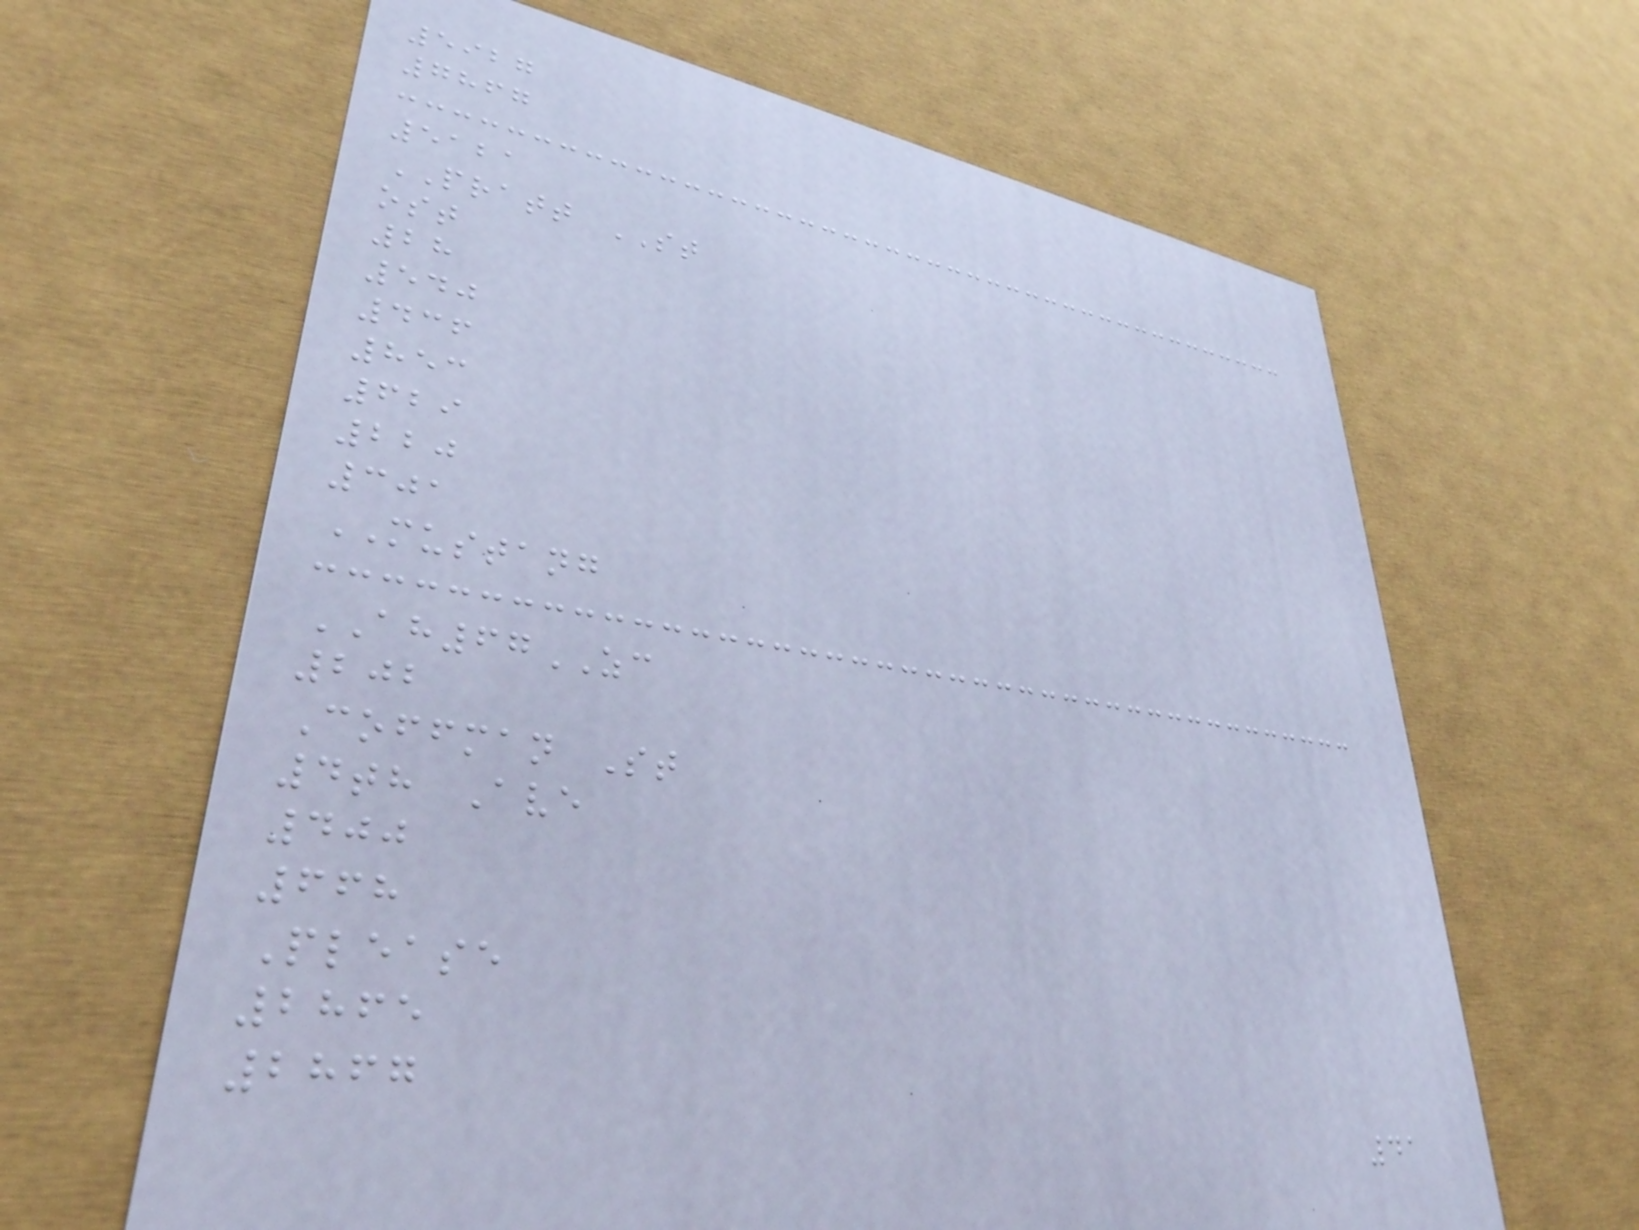5927
7867
5121
PRATT ST
ost
28
540
436
853
629
220
301
MUSTANG
AH67ZC
202
Coffman St
4th Ave
400
668
Please
2865
2867
41
